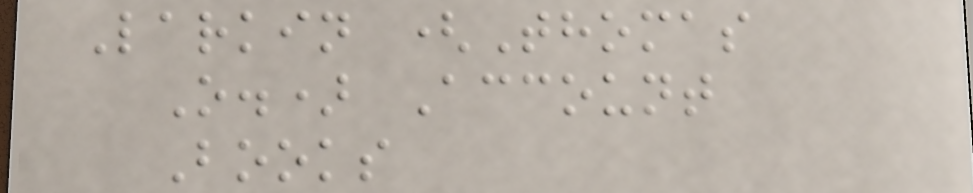Larkin (Thomas
O.) Account
Books
